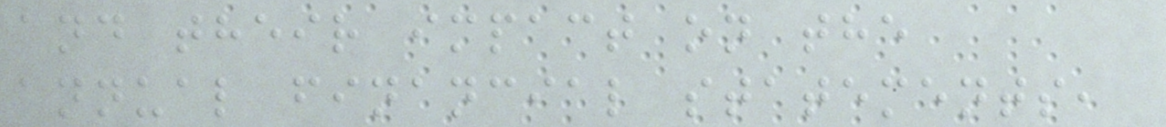and their impact on the
annual financial statements,
